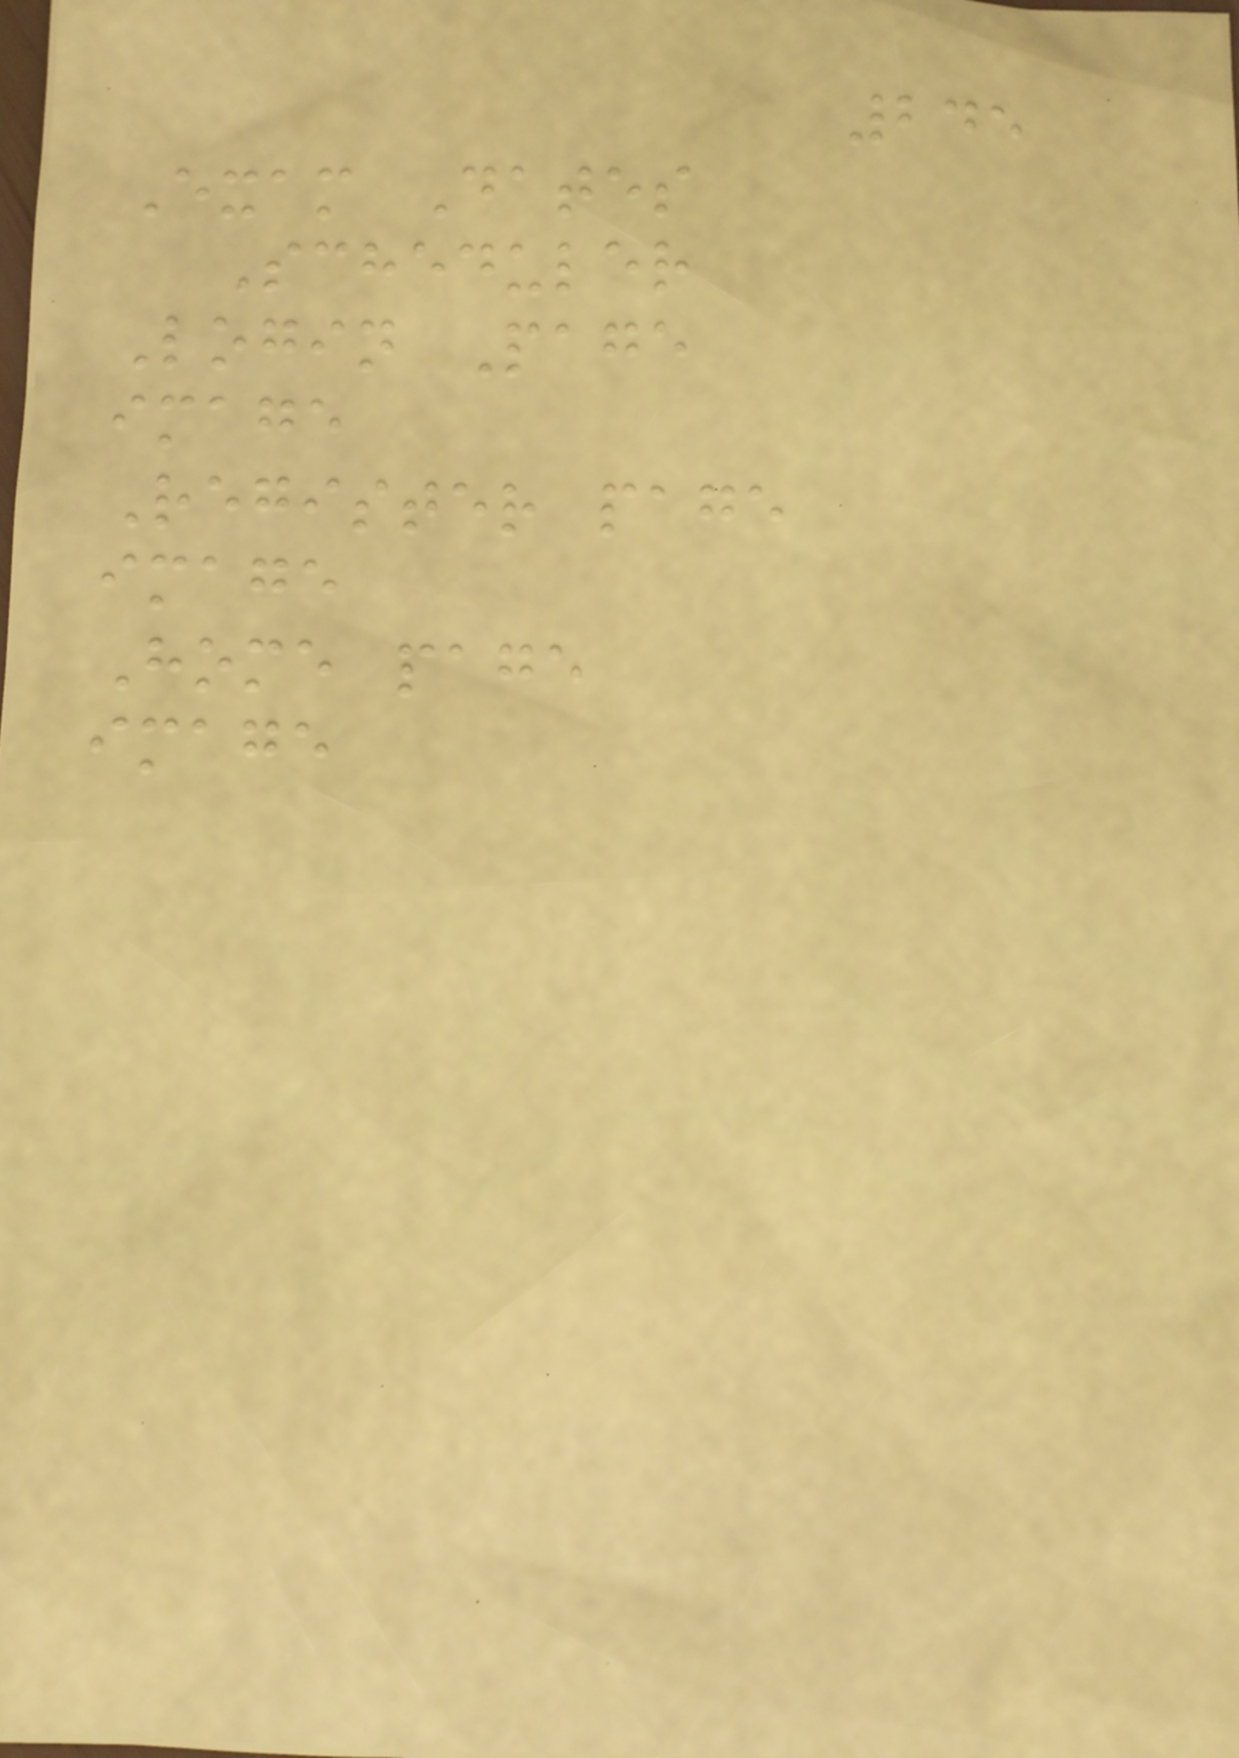245
Exam Dates
Scheduler
Login Page
image
Register page
image
Home page
image
